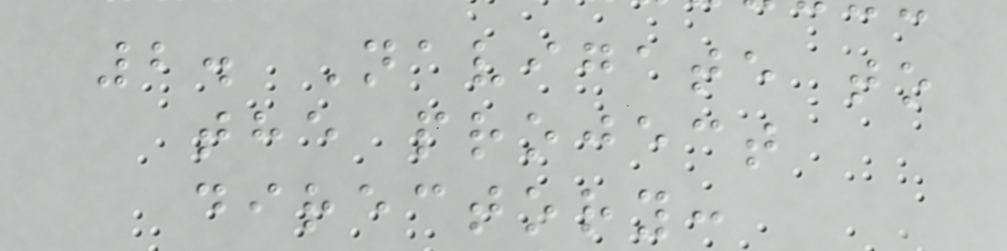2. Navigate to
the project
directory:
